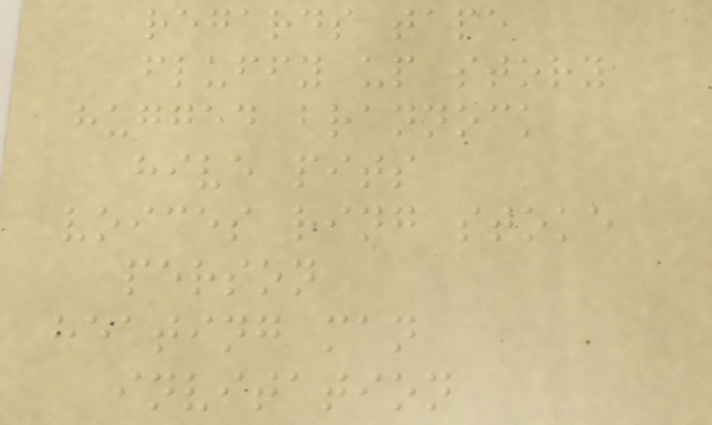regards tape
fluffy up story
hugged brannock
hive pits
voices ring stoke
person
heating man
invitation
